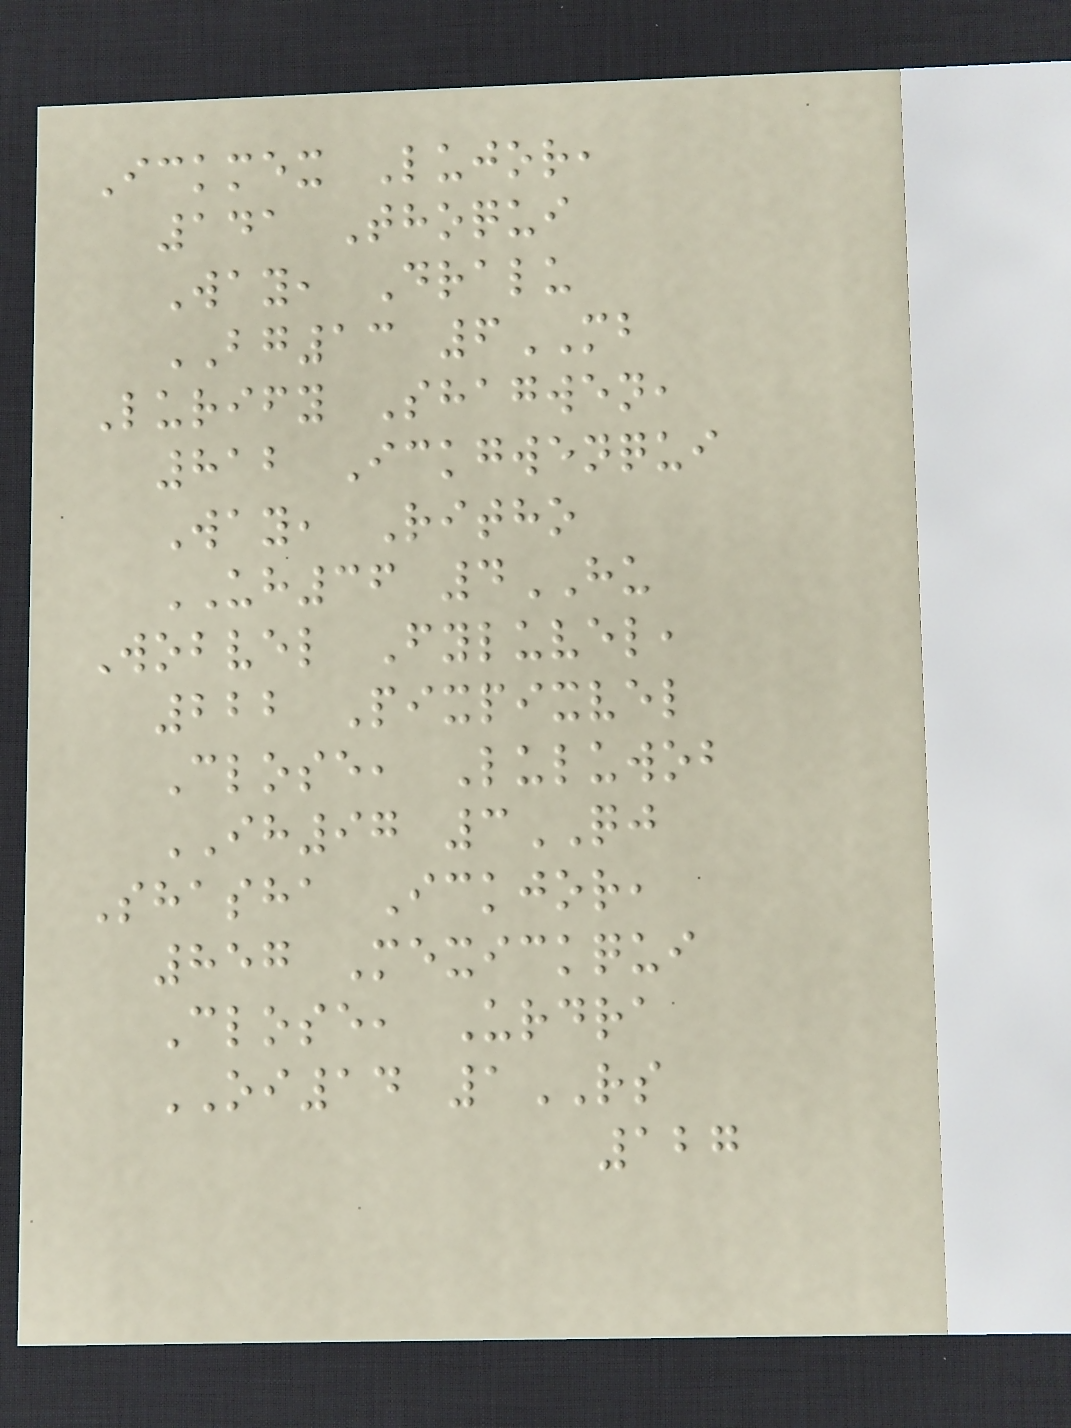Ickmex Lujor,
141 Thoqui
Way, Dralu
BG13 6MB
Lurify Shagwen,
812 Ickgwenqui
Way, Ritho
UH36 4HU
Wobvel Fyluvel,
222 Pixpixvel
Close, Luluwob
IH97 3QJ
Shasha Ickjor,
857 Mexickqui
Close, Urdra
OI14 1RS
127
